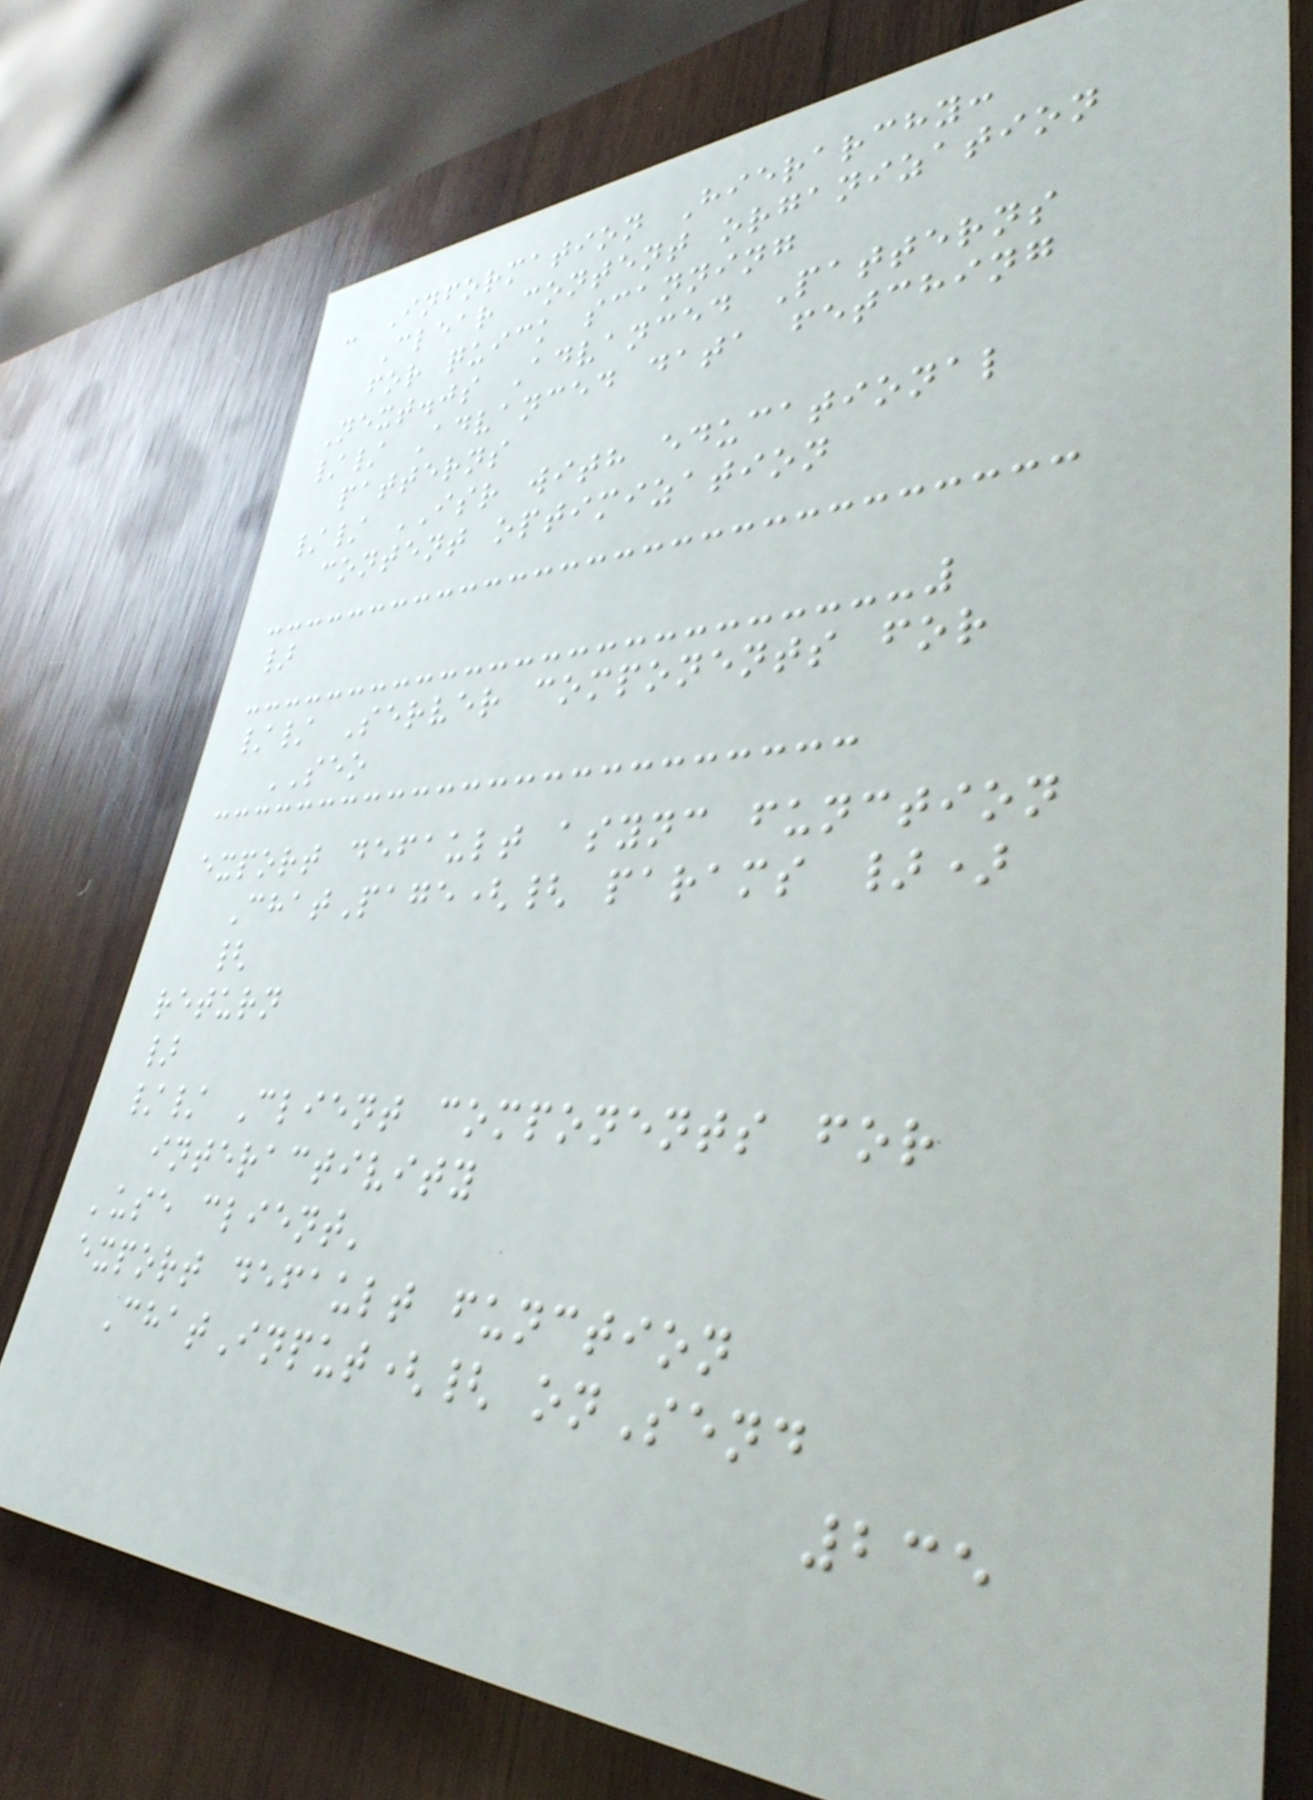- Information Hierarchy:
Clear content organization
for quick scanning
Next.js Advanced Patterns
// Advanced data fetching
patterns
// ISR with educational
content optimization
}
// Server components for
SEO
export default async function
ChatPage({ params })
{
return
}
// Client components for
interactivity
'use client'
export default function
ChatInput({ onSend
235
